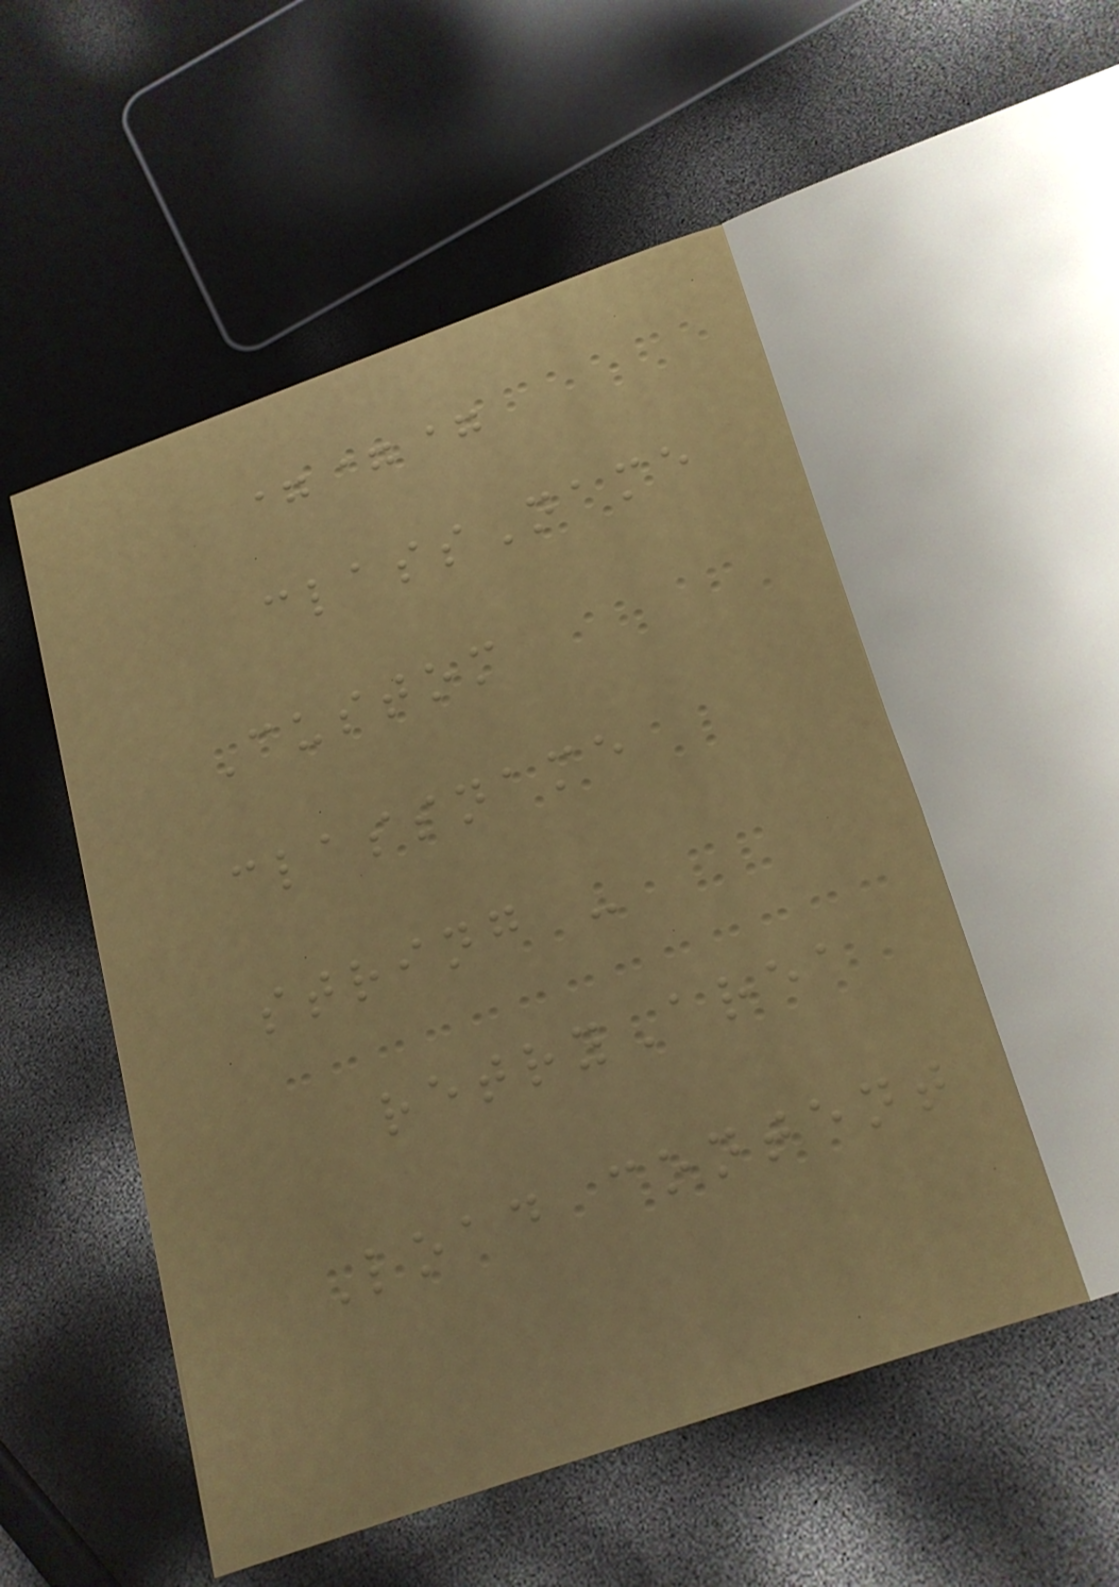===
className
Custom
classname
string -
retryArea
Load content
